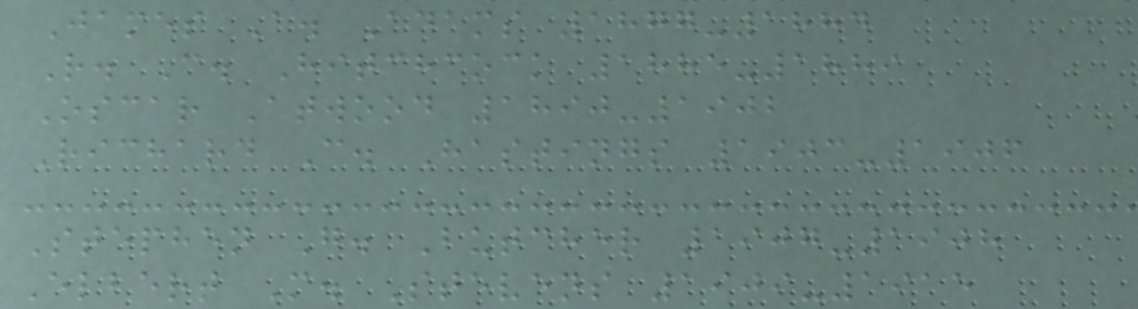James A. Adams 1877-1884
R. C. Hitchcock 1885-1889
Oscar Atwood 1890-1902
Richard C. Hastings 1903-1906
Stephen G. Butcher 1907-1908
Elbert M. Stevens 1909-1915
